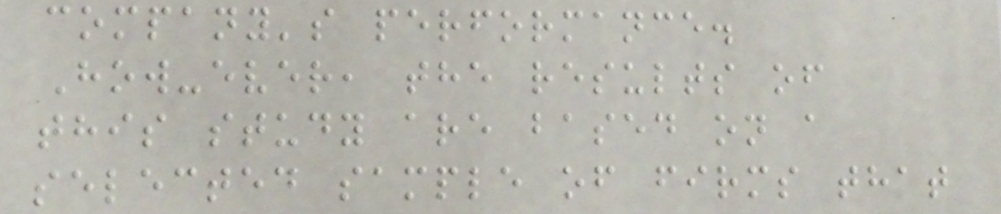company's performance.
How-ever, the results of
this study are based on a
selected sample of firms that
